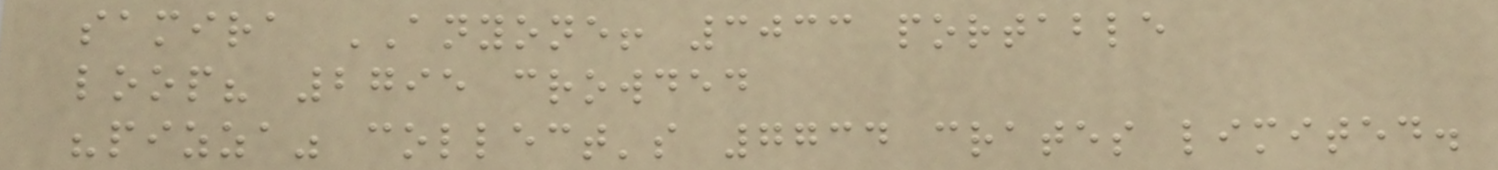samira ANYONE! 3033 portable
loop? 2795 crowded
"pizza" collect's 7734 crates limited.
